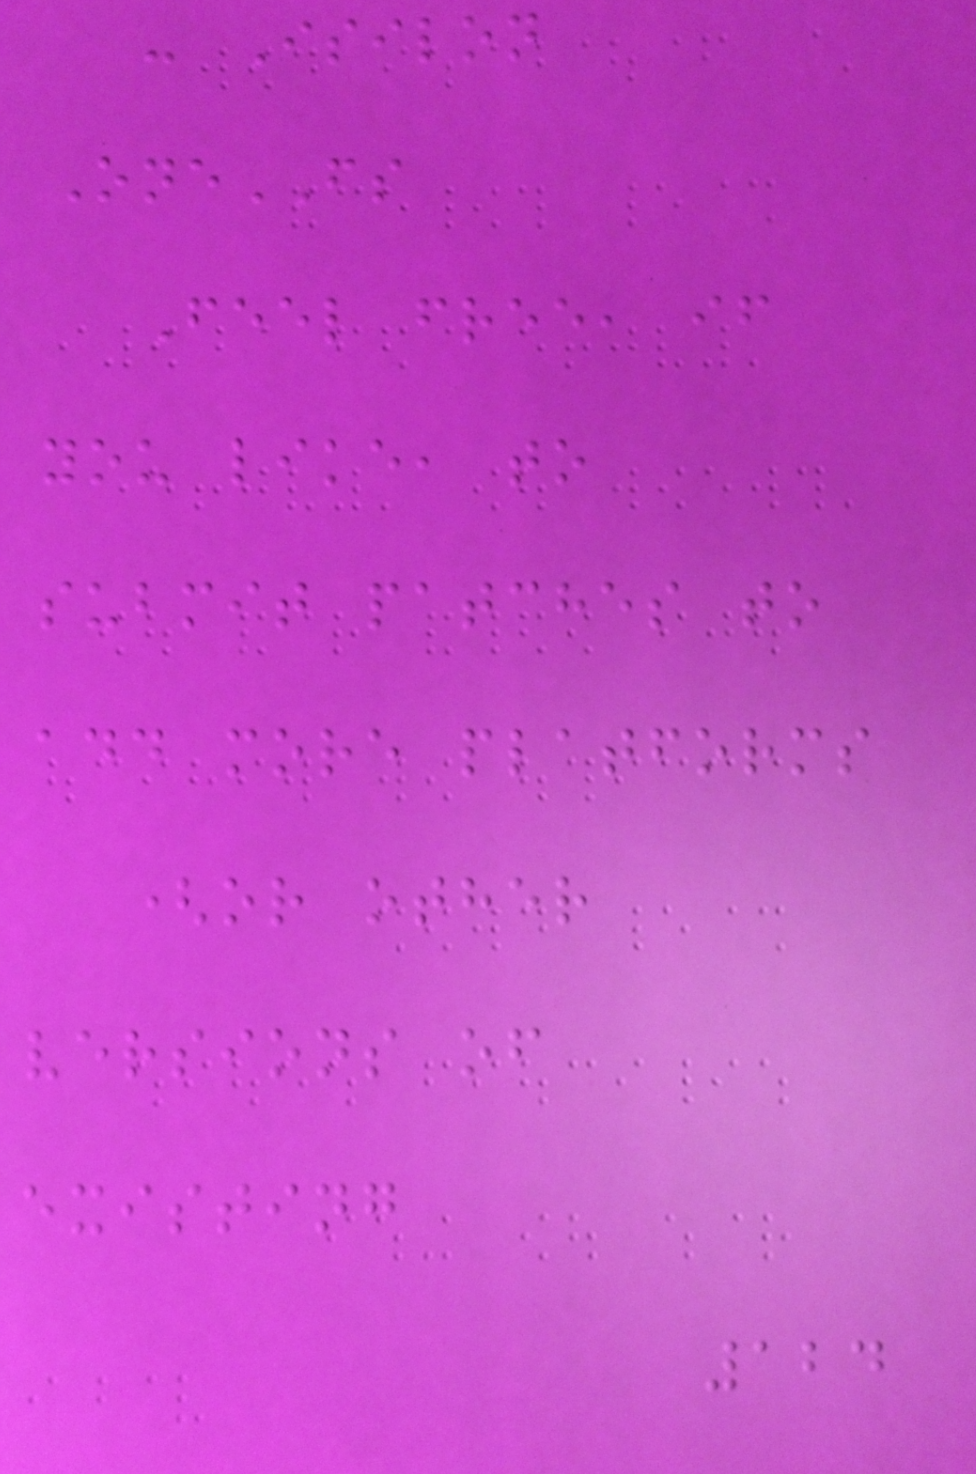- Isilon
OneFS
Feel free, if
you like, to
submit patches to
add more platforms
(or other
versions of
existing
124
